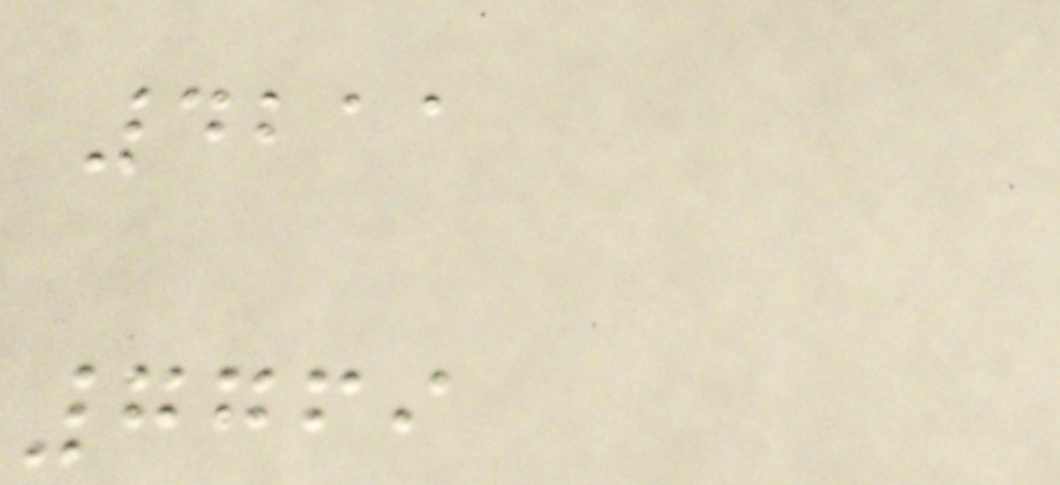4211
7769
